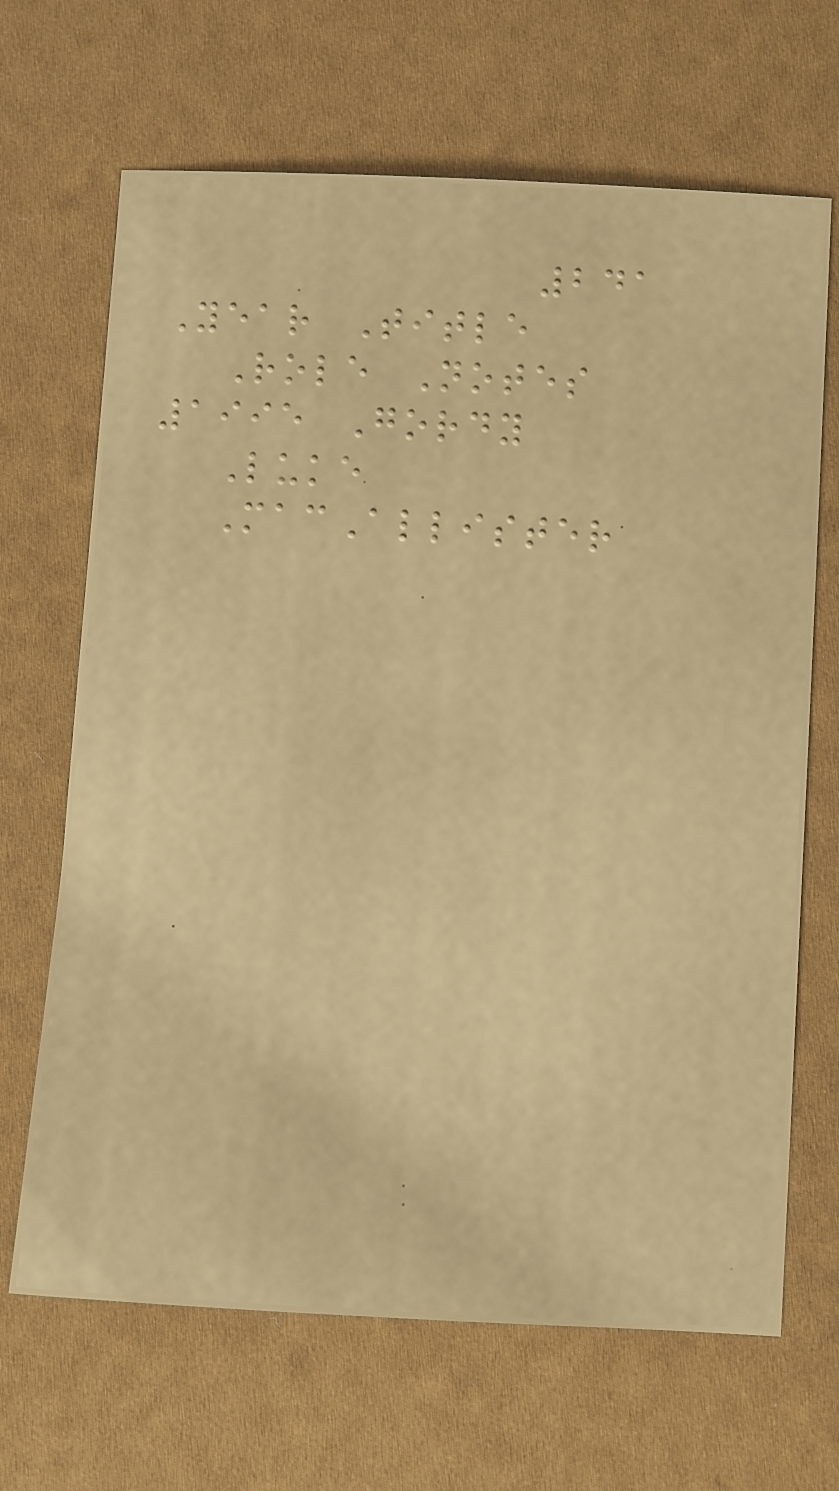241
Year Title
Role Notes
1995 Gordy
Luke
MacAllister
